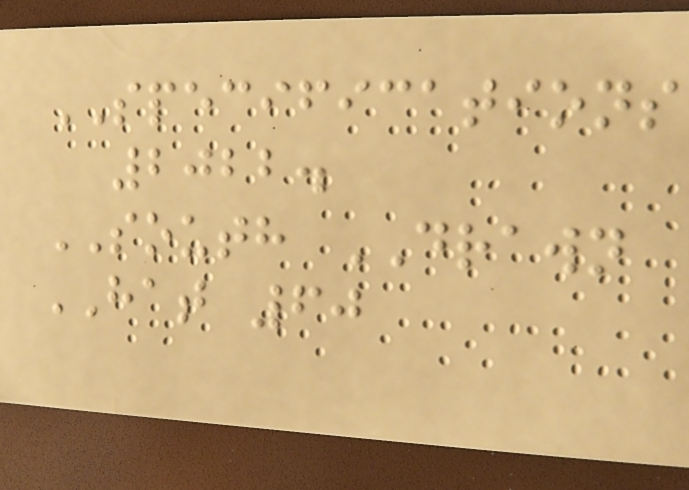SPECIFICATIONS
2022.
SOUTH DRAWN
HAT 60
